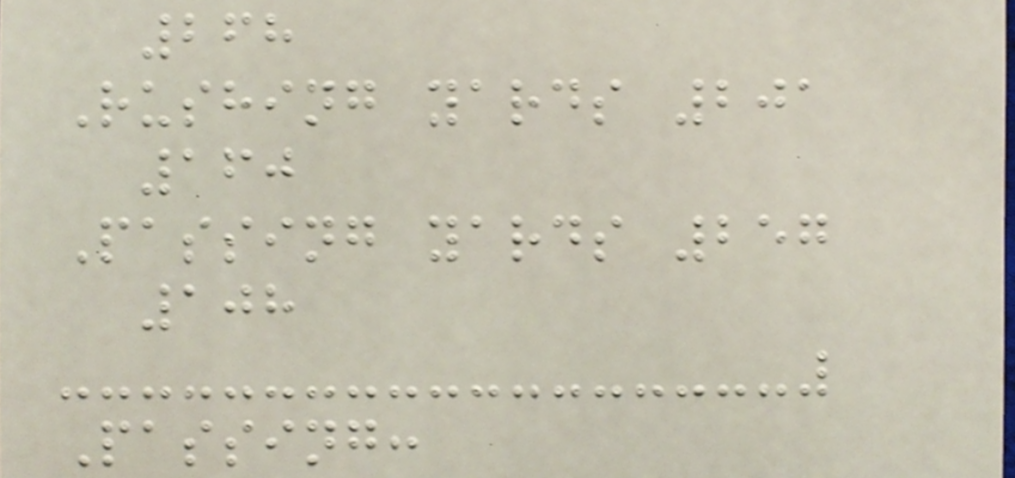268
Rushing yards 201
160
Passing yards 257
108
Passing:
